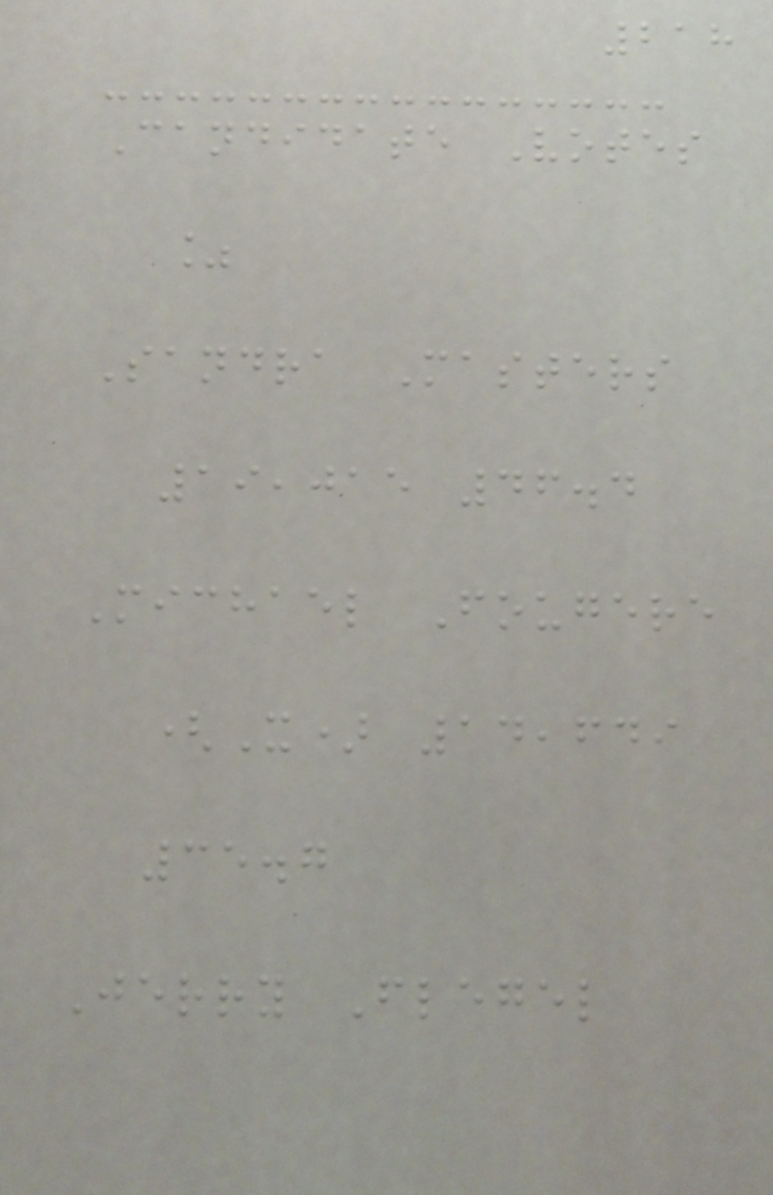218
Candidate Votes
%
Sandra Masters
19,015 46.4
Michael Fougere
(X) 14,649
35.7
Jerry Flegel
